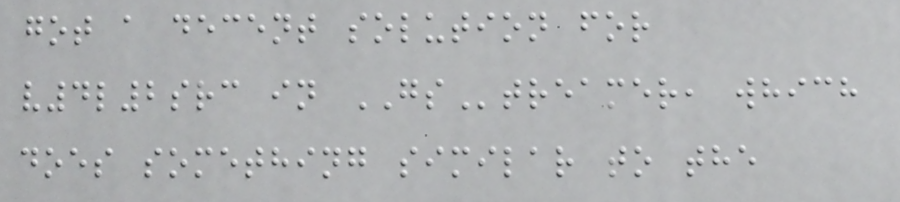got a decent solution for
v4l2src in GStreamer, which
does something similar to the
